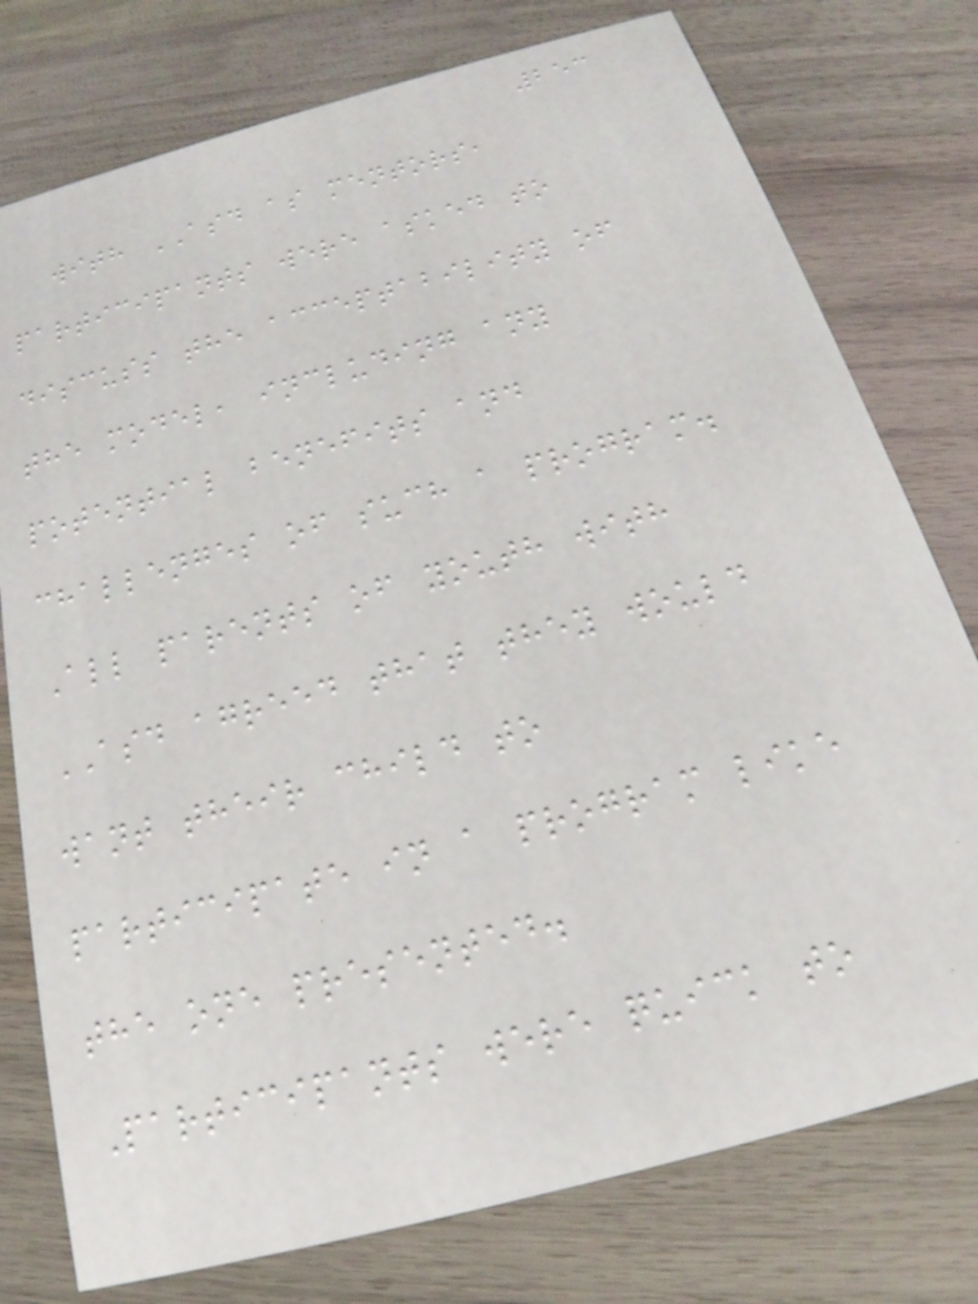253
with ASD as mentors,
participants were asked to
discuss the acceptability of
the model, including any
potential benefits and
challenges of such a program.
All parents of youth with
ASD agreed that they would
want their child to
participate in a program like
the one presented.
Participants were quick to
